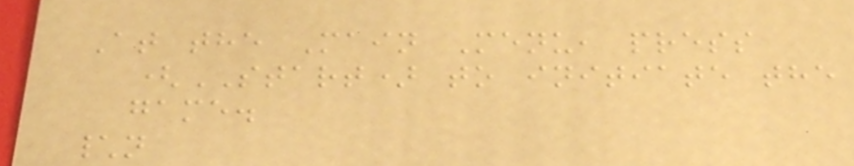At the Main Menu, press
(START) to initiate the
game.
\n
